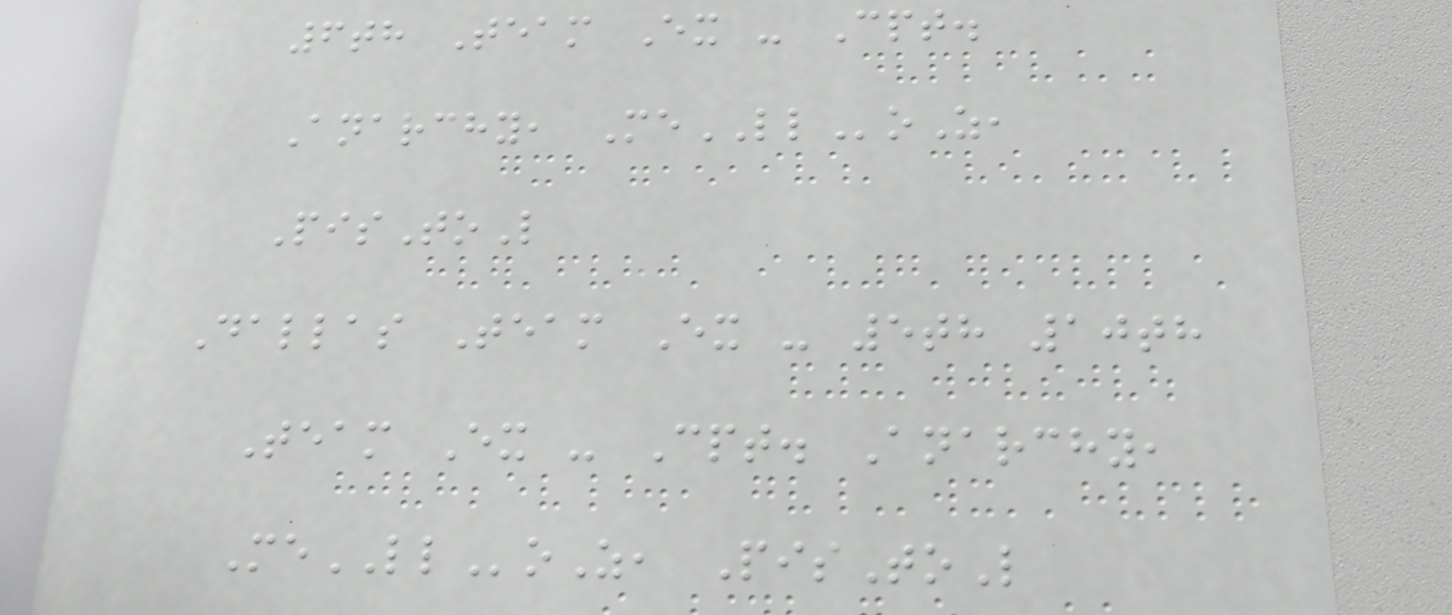6th Team Ex - Cpt.
Anarchy, MeLLoZ,
PisToL
Dallas Team Ex - 5th 10th
Team Ex - Cpt. Anarchy,
MeLLoZ, PisToL
